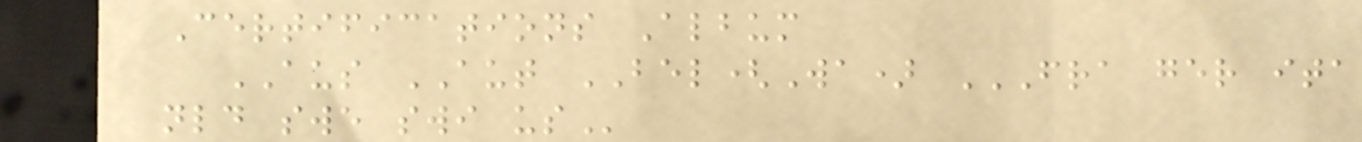Certifications Album
AUS AUT BEL(Wa) FRA GER ITA
NLD SWE SWI US
